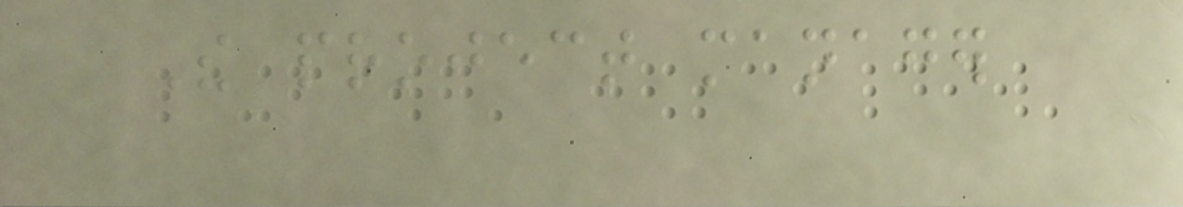The project manager
